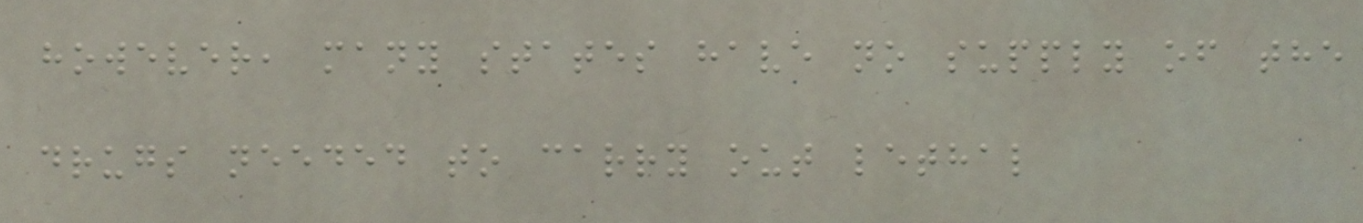however, many states have no supply of the
drugs needed to carry out lethal
